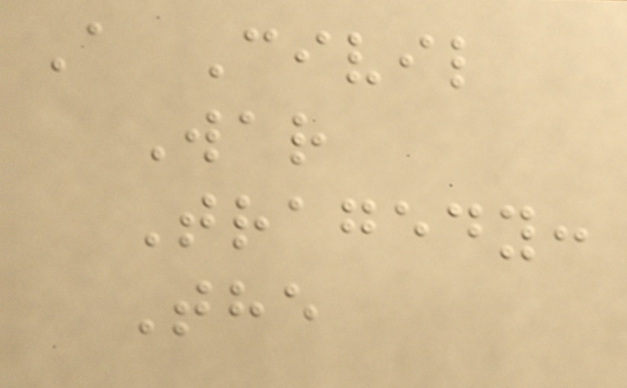A Civil
War
Tragedy:
The
